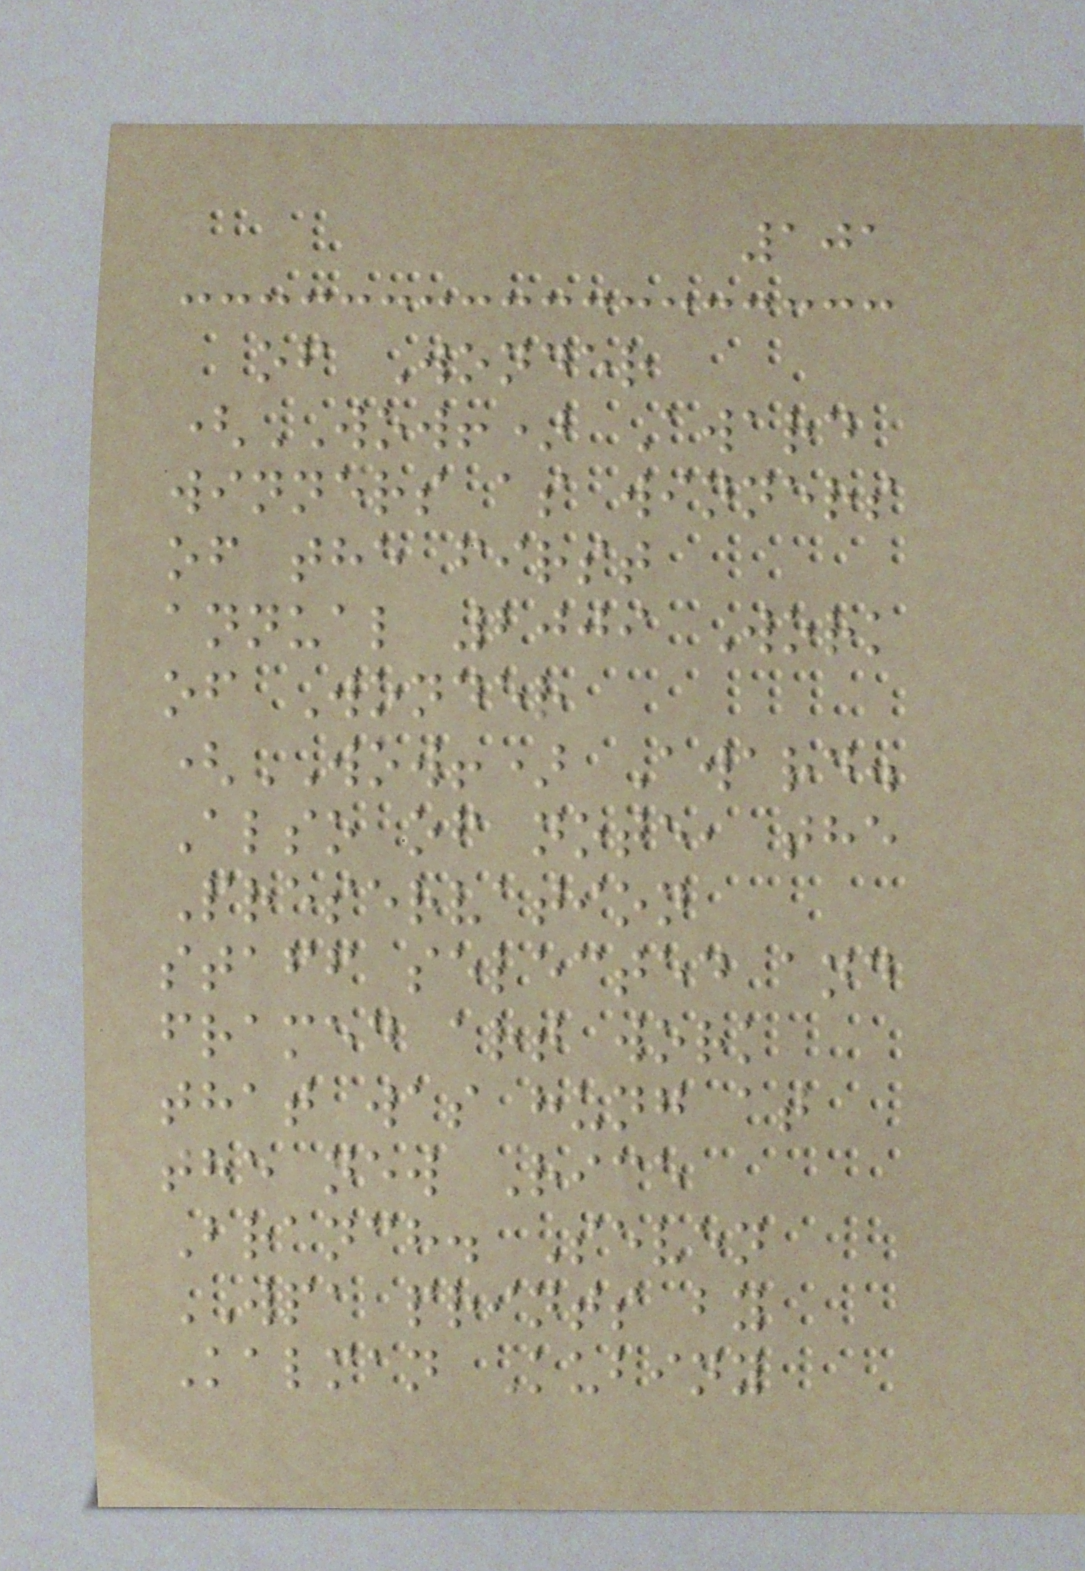101
of Wonder
(WOW!) Award
winners as winners
of the first
annual 2009 Work
of Wonder
(WOW!) Award.
Also of note, the
Preservation
staff selected and
framed art work
that was hung at
the new Rice
Branch. Seven
WPA prints by
Kalman Kubiny
